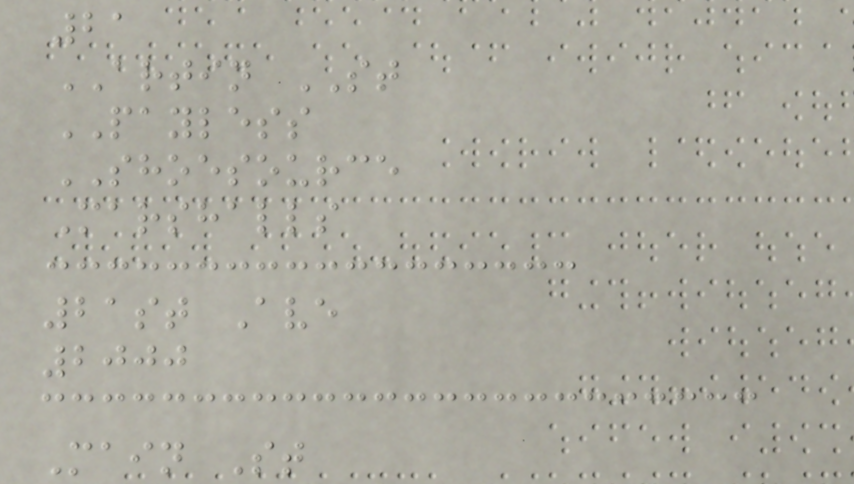21
ARTIN ST
PAYLESS
SHOESOURCE
Marshalls
21st Ave
2000
Main St
